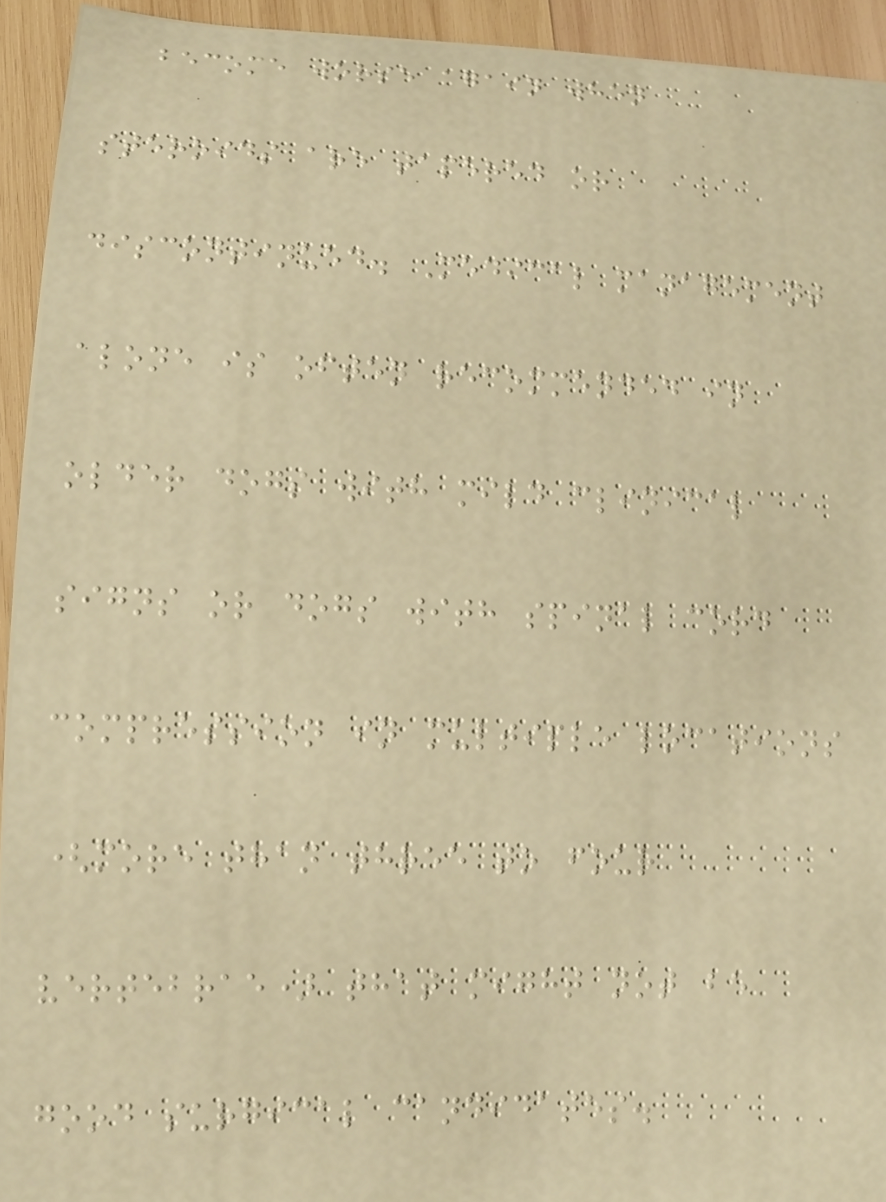become worse again when
steroids are tapered or
discontinued. Medical management
alone is often recommended in
older dogs with mild clinical
signs or dogs with spinal cord
compression in multiple locations
(more than three to four
vertebrae) that might not be
good surgical candidates.
